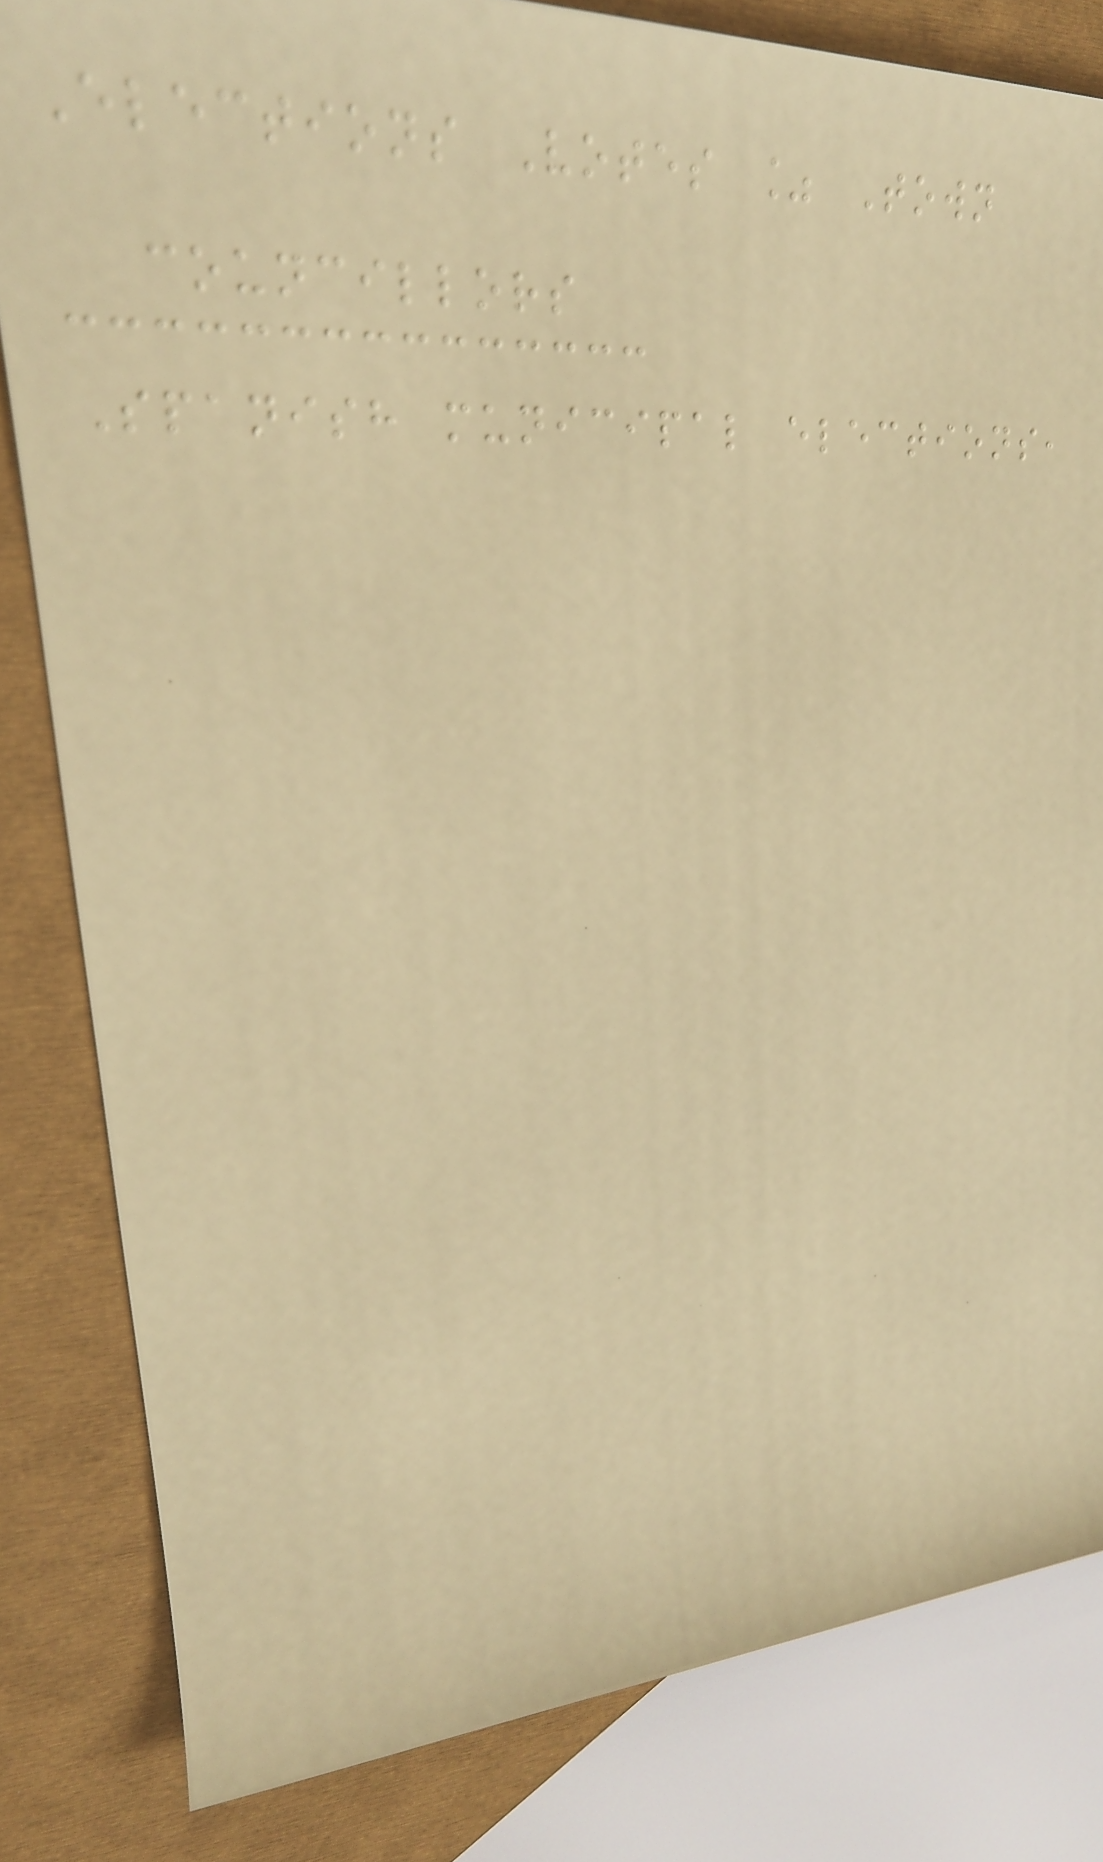Elections Votes % Town
councillors
Spanish municipal elections,
